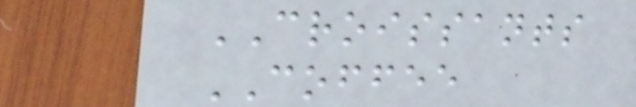CROISSANTS
COFFEE
